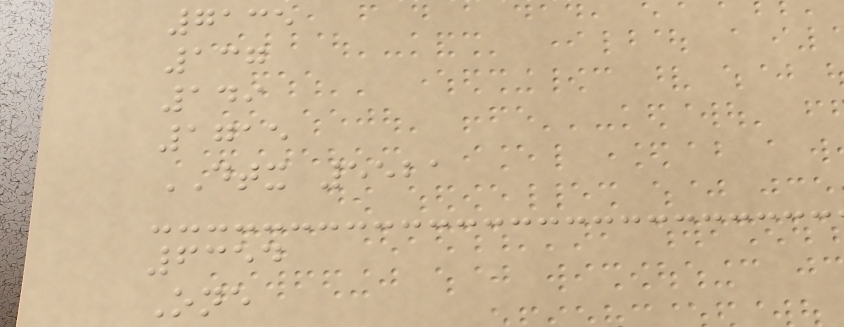7135
137
149
1715
DTX 5521
6354
One
